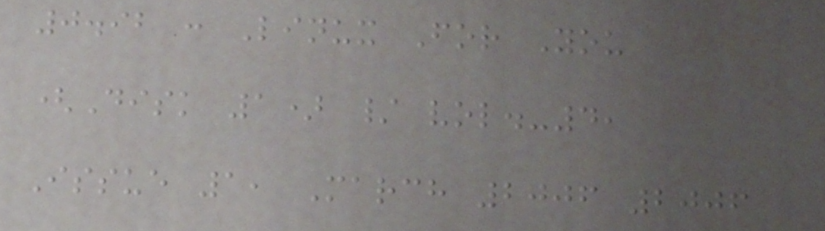0.92 : Linux For You
(Disk 1) / vol.-4,
Issue 1, March 2006 2006
